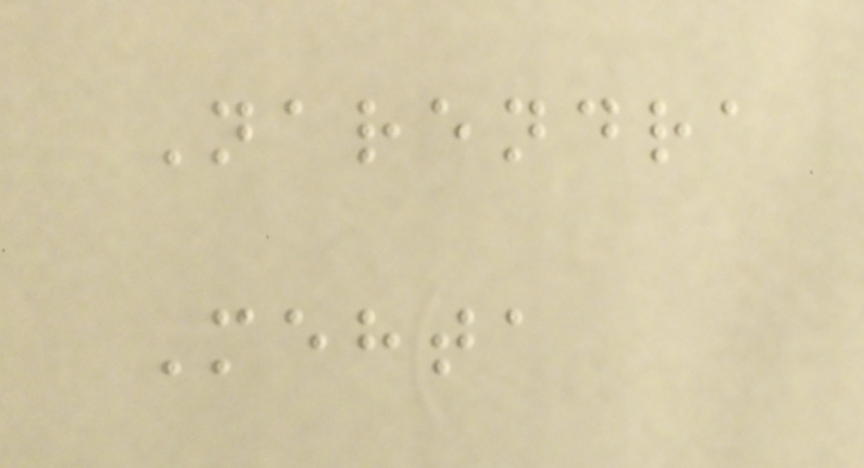Narendra
Mehta
